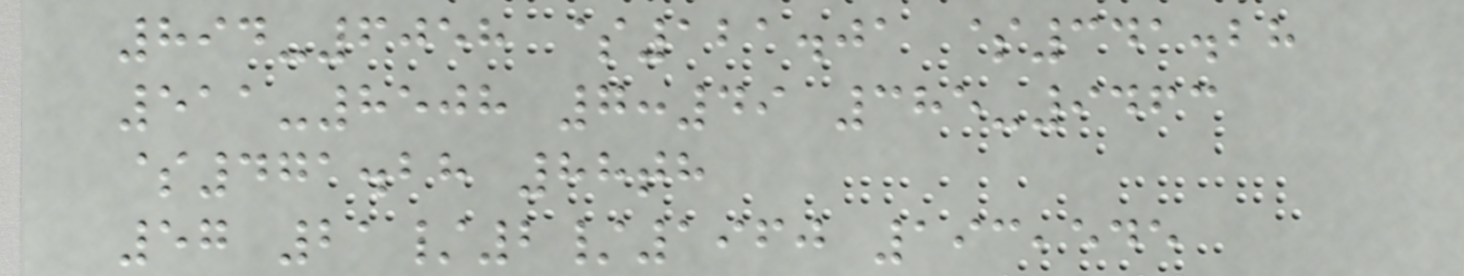894-6058 $121.01 $341.28
511-8508 7:49 385-9463
$471.28 88th
57 21/2/1960 193,545
